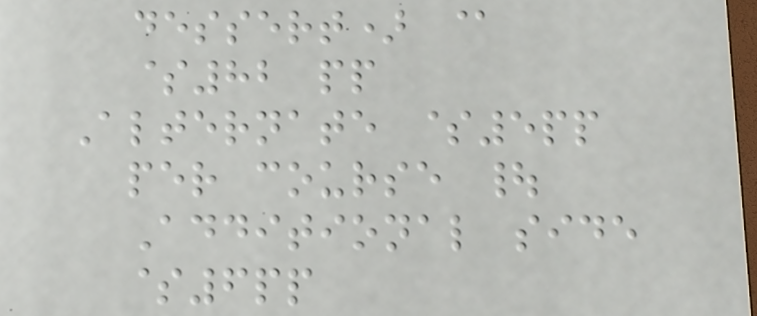dessert) @
$82 pp
Alternate $5pp
per course |
Additional side
$6pp
